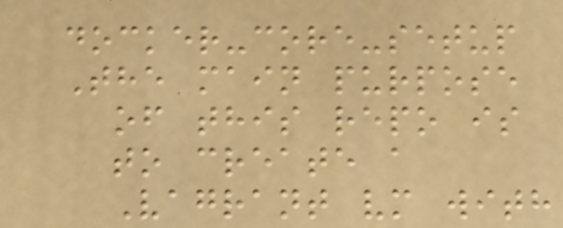docker-core-setup
The main purpose
of this repo is
to create a
Vagrant vm with
